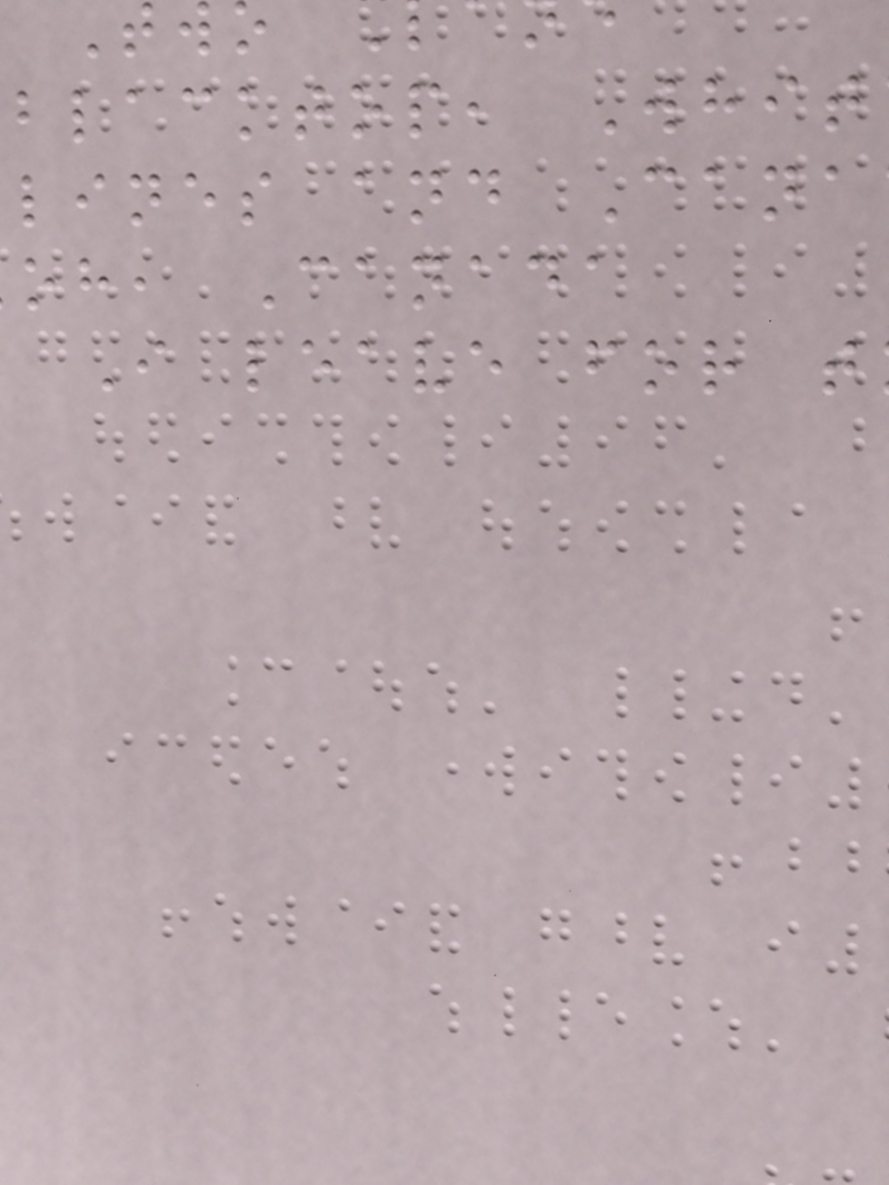blacktop, Whit
lines and Cana
oh, Canada
I leave for t
